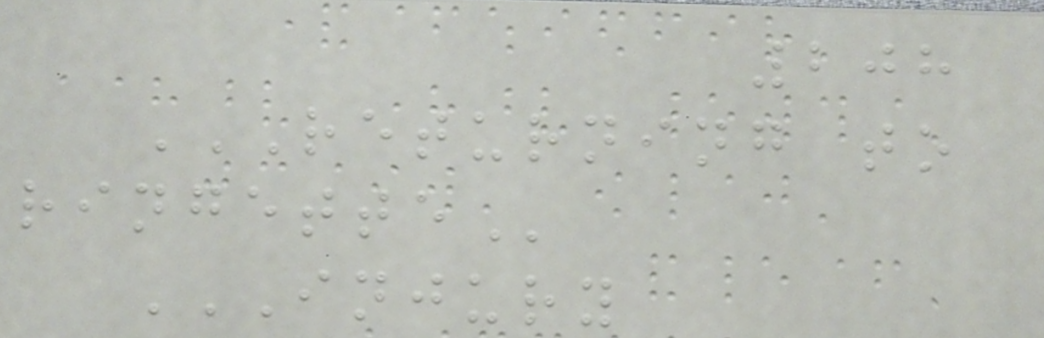208
RETURNING TO
RINGETTE
INJURY
